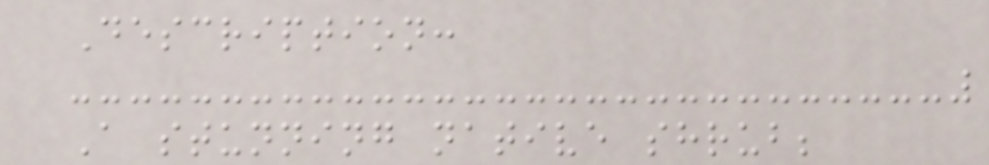Description:
A stunning native shrub;
